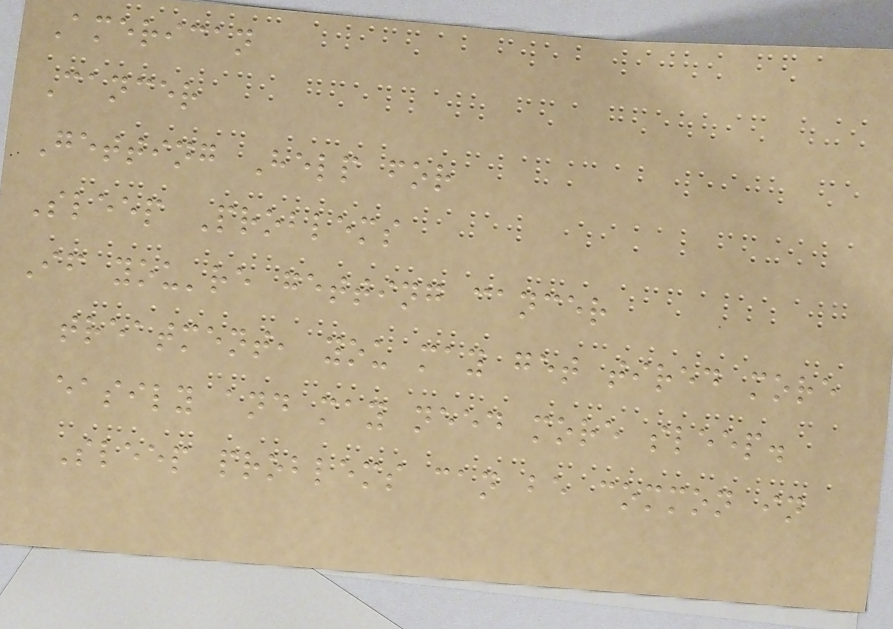American
Cancer
Getting Help for
Sleep Problems
If you're getting cancer
treatment, you may get tired more
easily and may need more sleep.
Sleep problems can be common in
